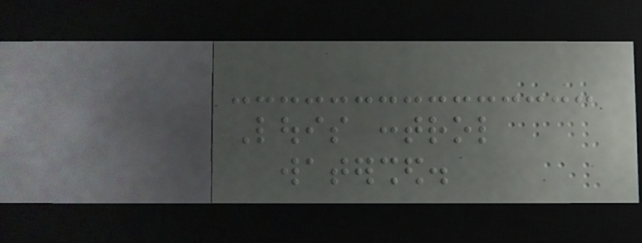Louis control
watershed.
